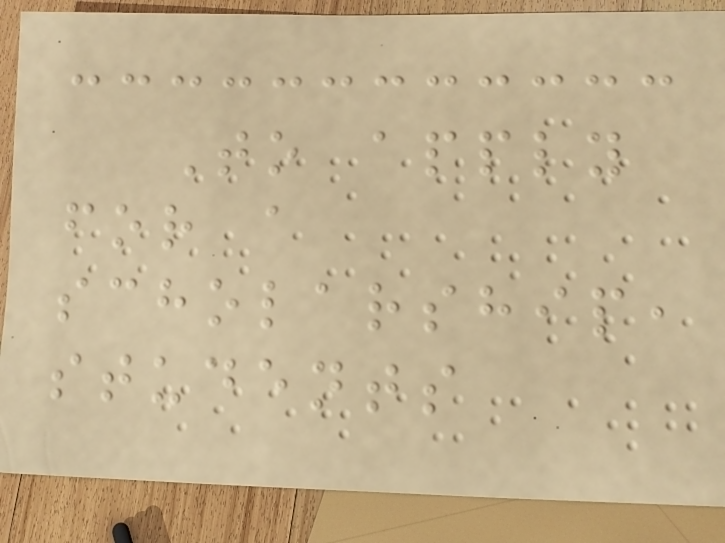To apply
for a
scholarship,
students
